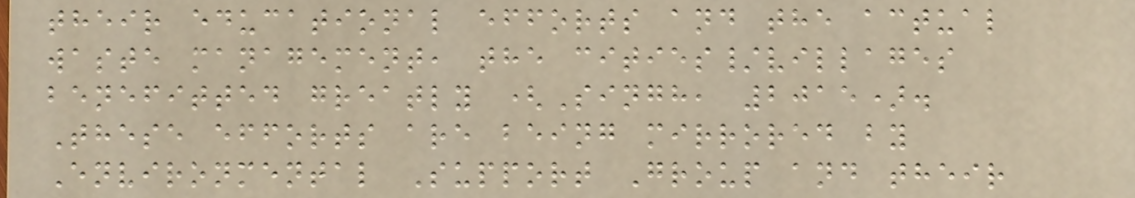their educational efforts and the actual
waste management, the cities/villages
benefitted greatly (Singh, 2015).
These efforts are being mirrored by
Environmental Support Group and their
